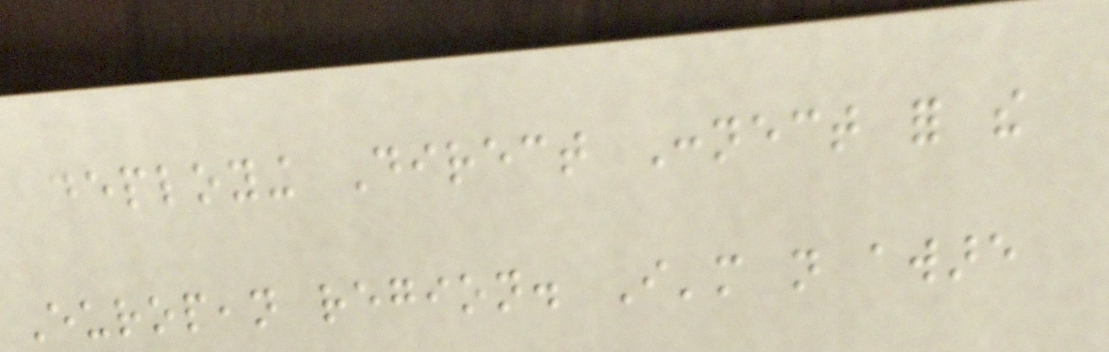deploying Direct Connect for the
European region. I'm not aware
